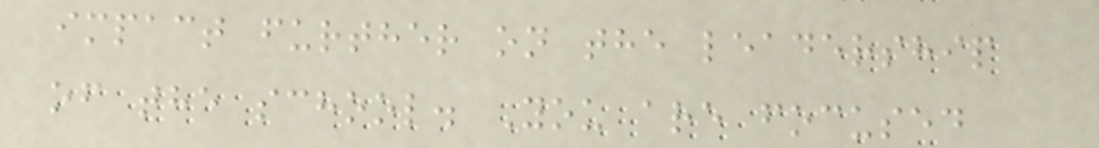impact further on the leadership
of the school. You are focused
